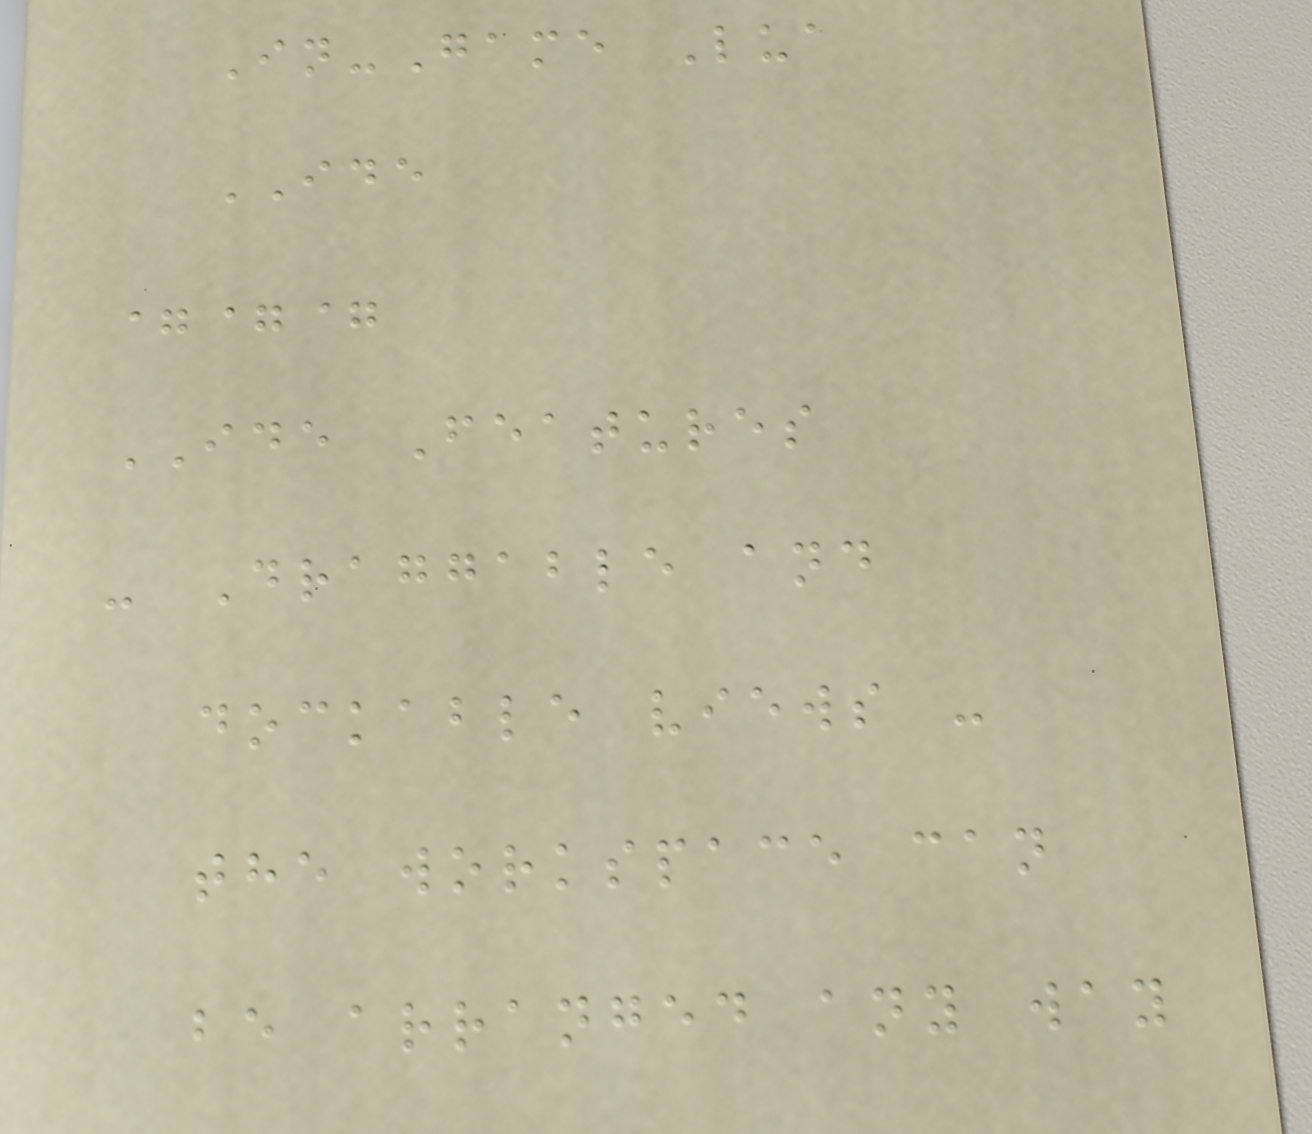In-Game Lua
IDE
===
IDE Features
- Draggable and
dockable views -
the workspace can
be arranged any way
